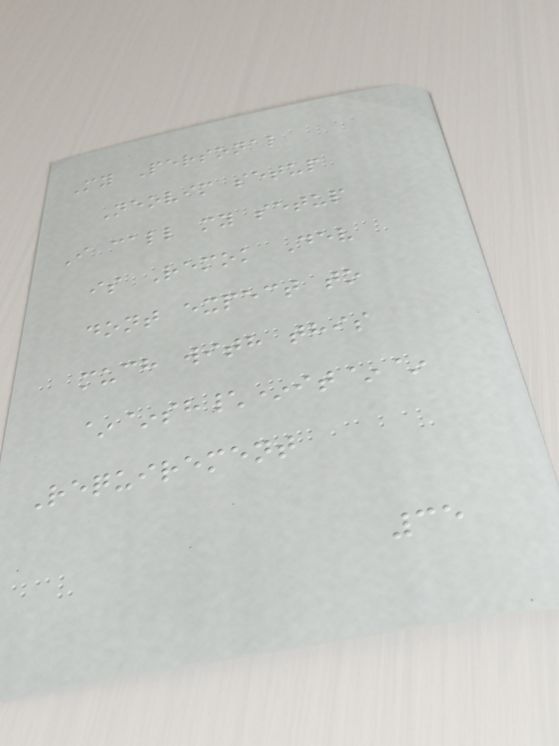My Personal
Neovim setup
I call my setup
is Remok Dev
dont expect to
much with this
~~sh\*it~~
Requirement
35
